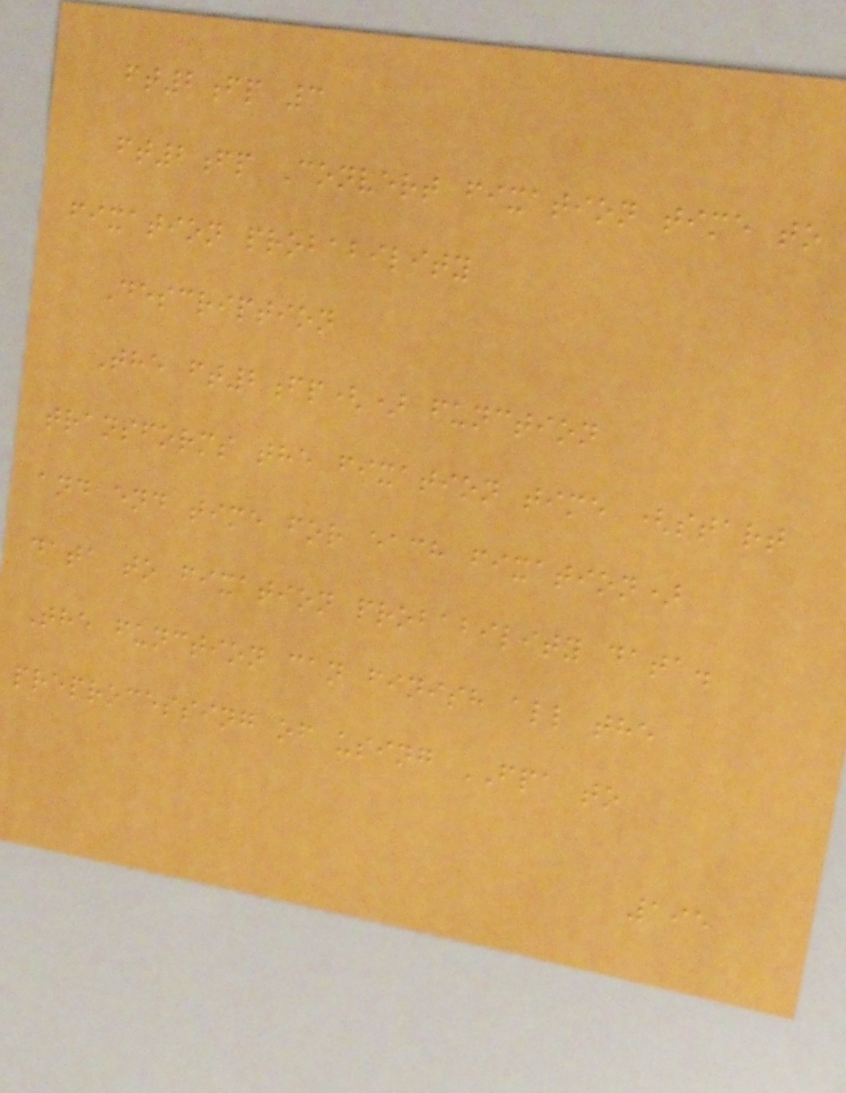ft2fp 3
ft2fp Convert fixation time to
fixation probability
Description
The ft2fp() function
transforms the fixation time (start
and end time for each fixation)
data to fixation probability data.
The function can finish all the
preprocessing of using FPA to
195
